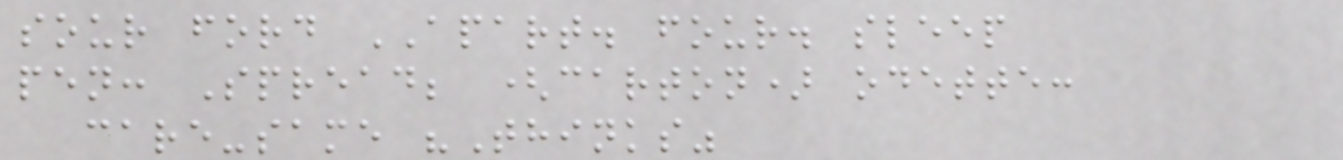sour ford APART. four. sleep
pen: Spread; (carton) odette:
care-same "Thinks"
